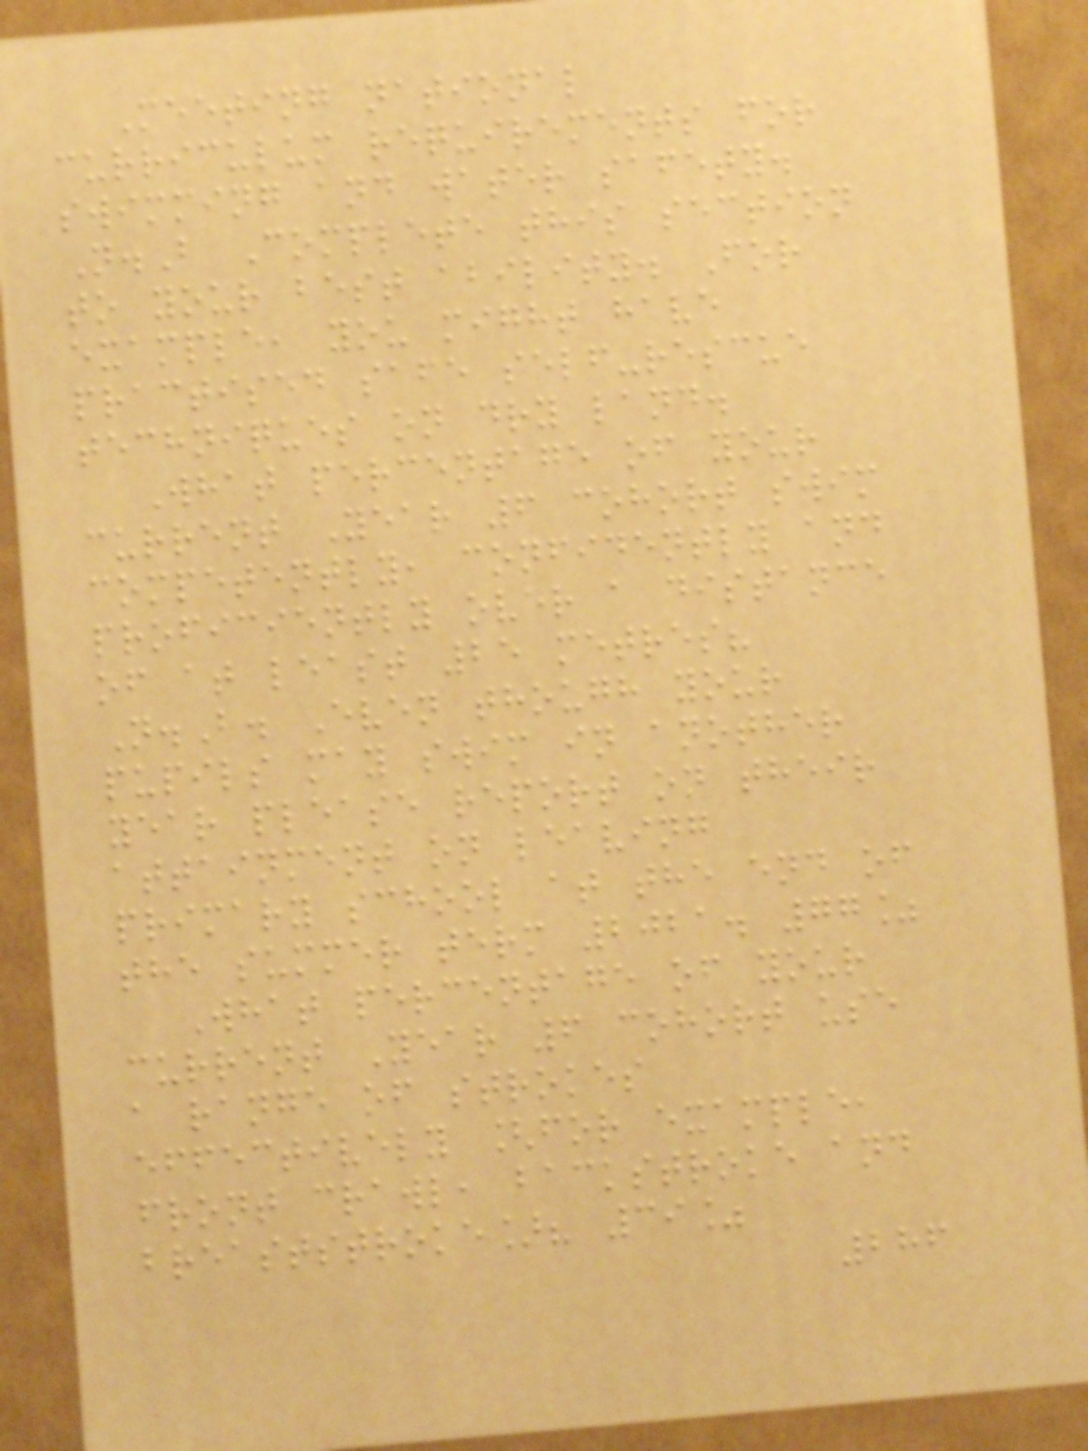Meeting national
curriculum requirements for
swimming and water safety.
N.B Complete this section
to your best ability. For
example, you might have
practised safe self-rescue
techniques on dry land.
What percentage of your
current Year 6 cohort swim
competently, confidently and
proficiently over a distance
of at least 25 metres?
N.B. Even though your
pupils may swim in another
year please report on their
attainment on leaving
primary school at the end of
the summer term 2021. 77%
What percentage of your
current Year 6 cohort use
a range of strokes
effectively [for example,
front crawl, backstroke and
breaststroke]? 39%
286
